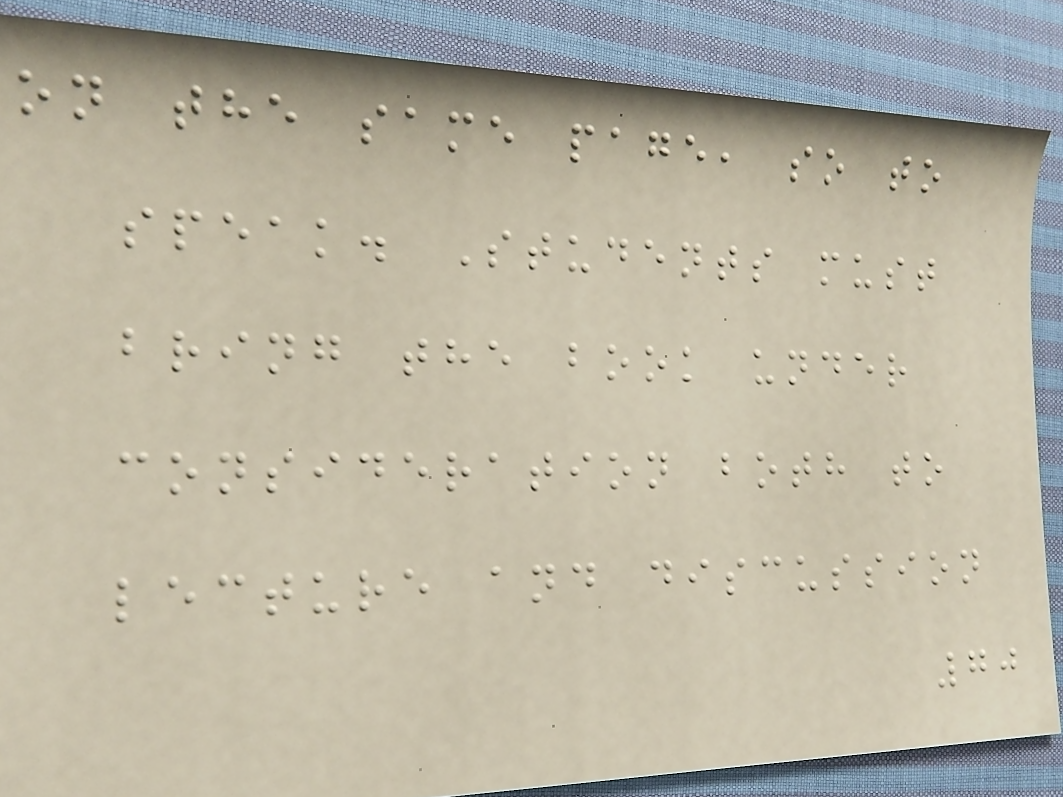on the same page, so to
speak. Students must
bring the book under
consideration both to
lecture and discussion
70
